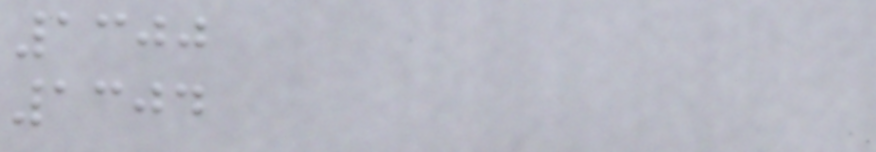1300
1304
